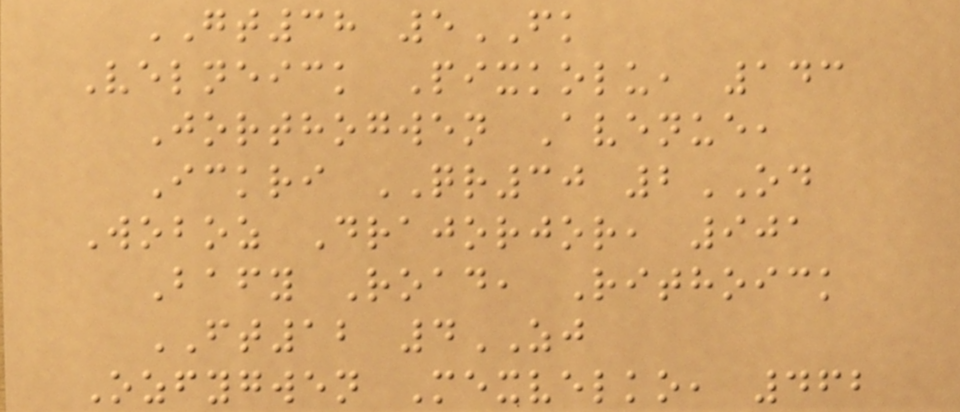GT38 5FK
Velneick Pixkolu, 143
Jorthogwen Avenue,
Ickri QR30 2OD
Woboz Drajorjor, 901
Bafy Road, Rithoick
FT12 4ZJ
Ozfygwen Mexvelko, 462
